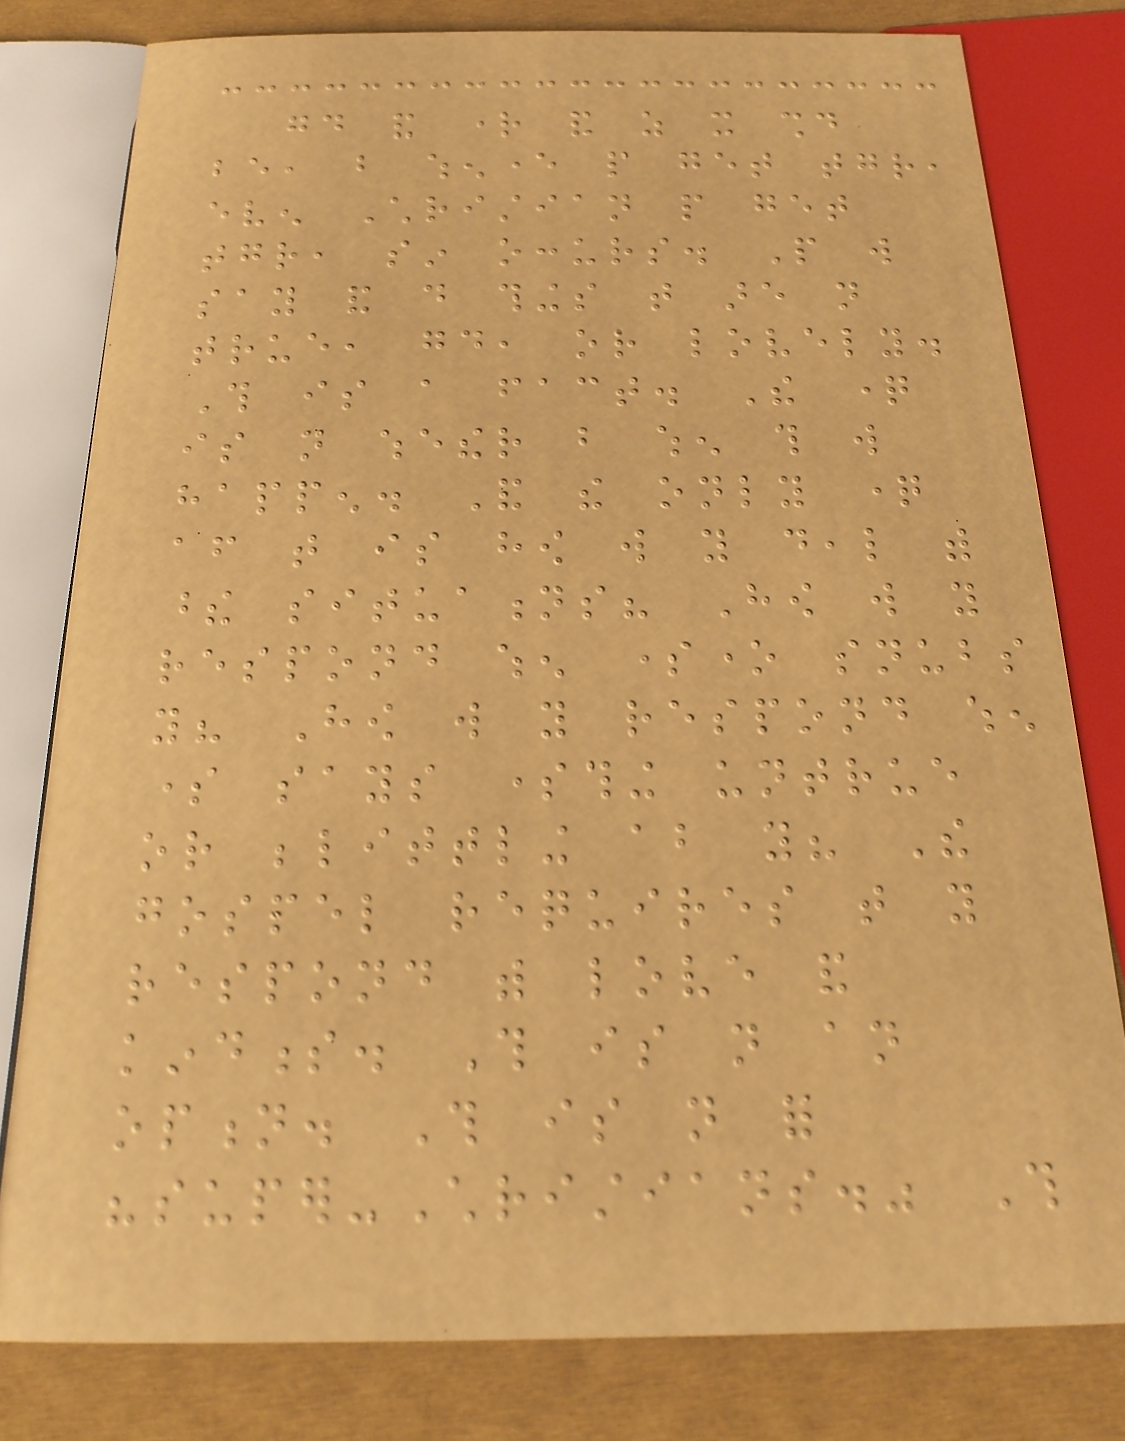good and right and as it should
be, but whenever people get together,
even Christian people get
together, sin occurs. People will
say and do things that are not
true, good, or lovely.
This is a fact. The question
is not whether but when this will
happen. And the only question
after that is how will you deal with
these situations? How will you
respond when someone snubs
you? How will you respond when
some says something untrue
or belittling about you? The
gospel requires that you
respond with love and
kindness. This is not an
option. This is not for
"super-Christians." This
